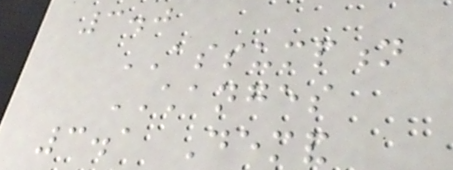3.0
ASSUMPTION
CHANGES
3.1 Demand
